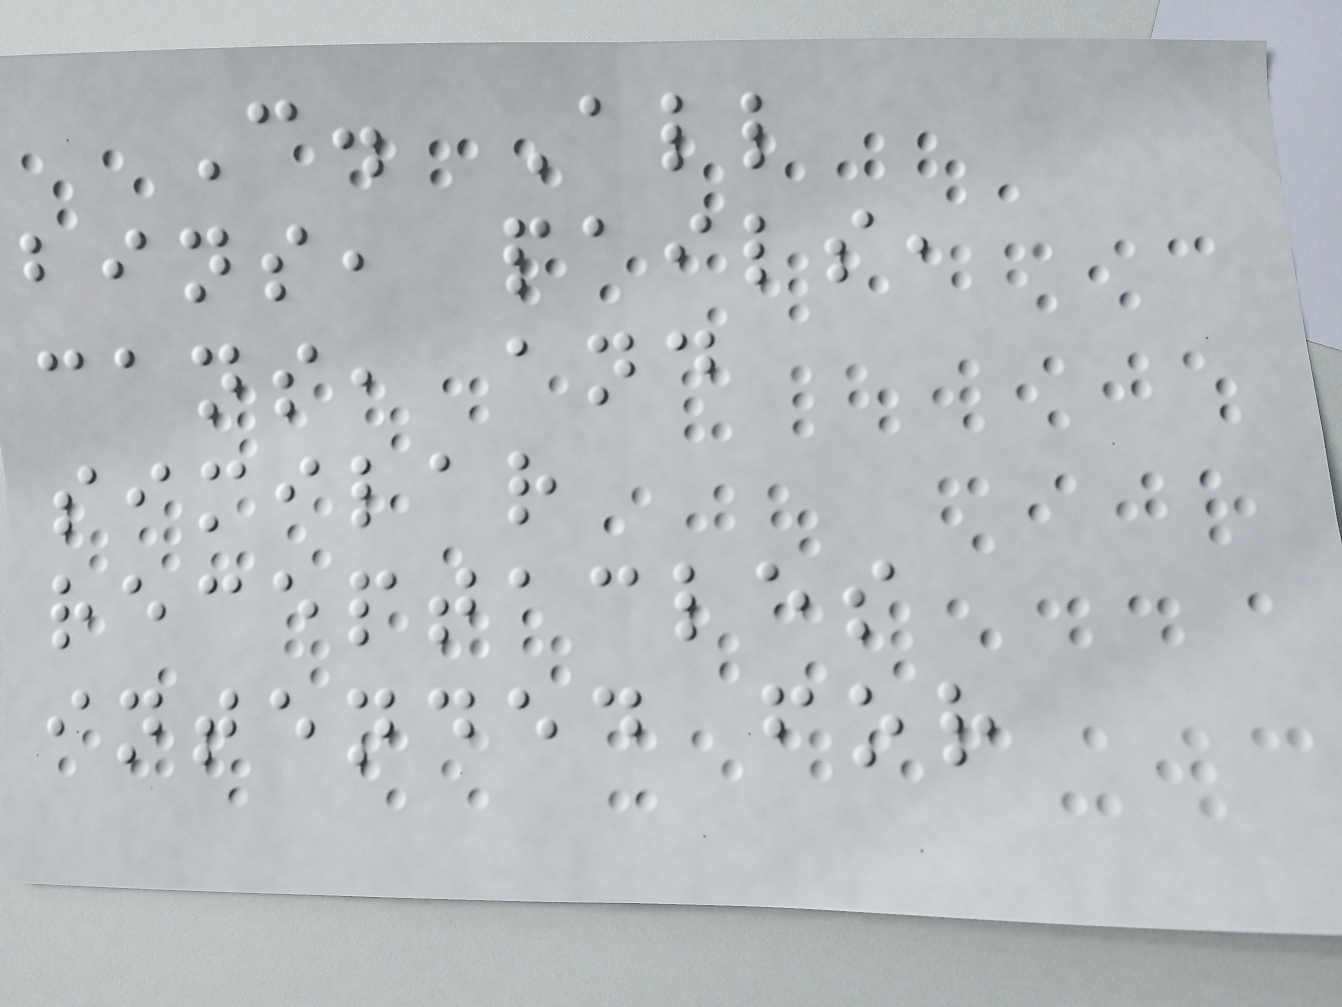C. All
bins, pails,
cans, and
similar
receptacles
intended for
